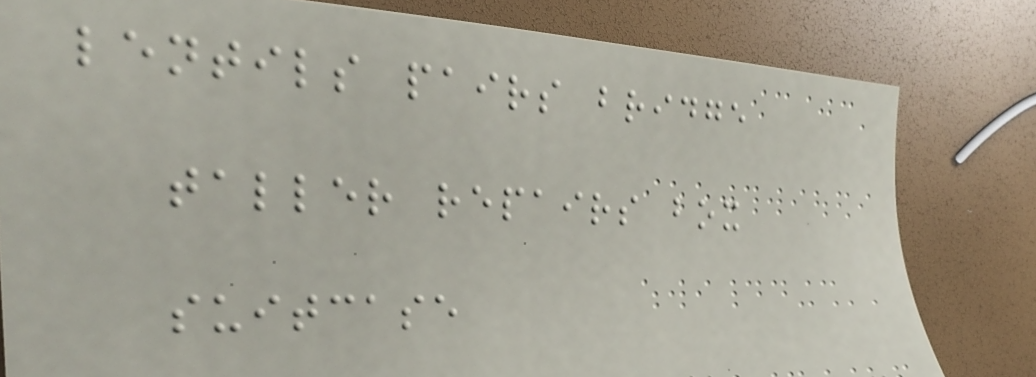lentils pairs bridge
taller repairs box
suitcase
